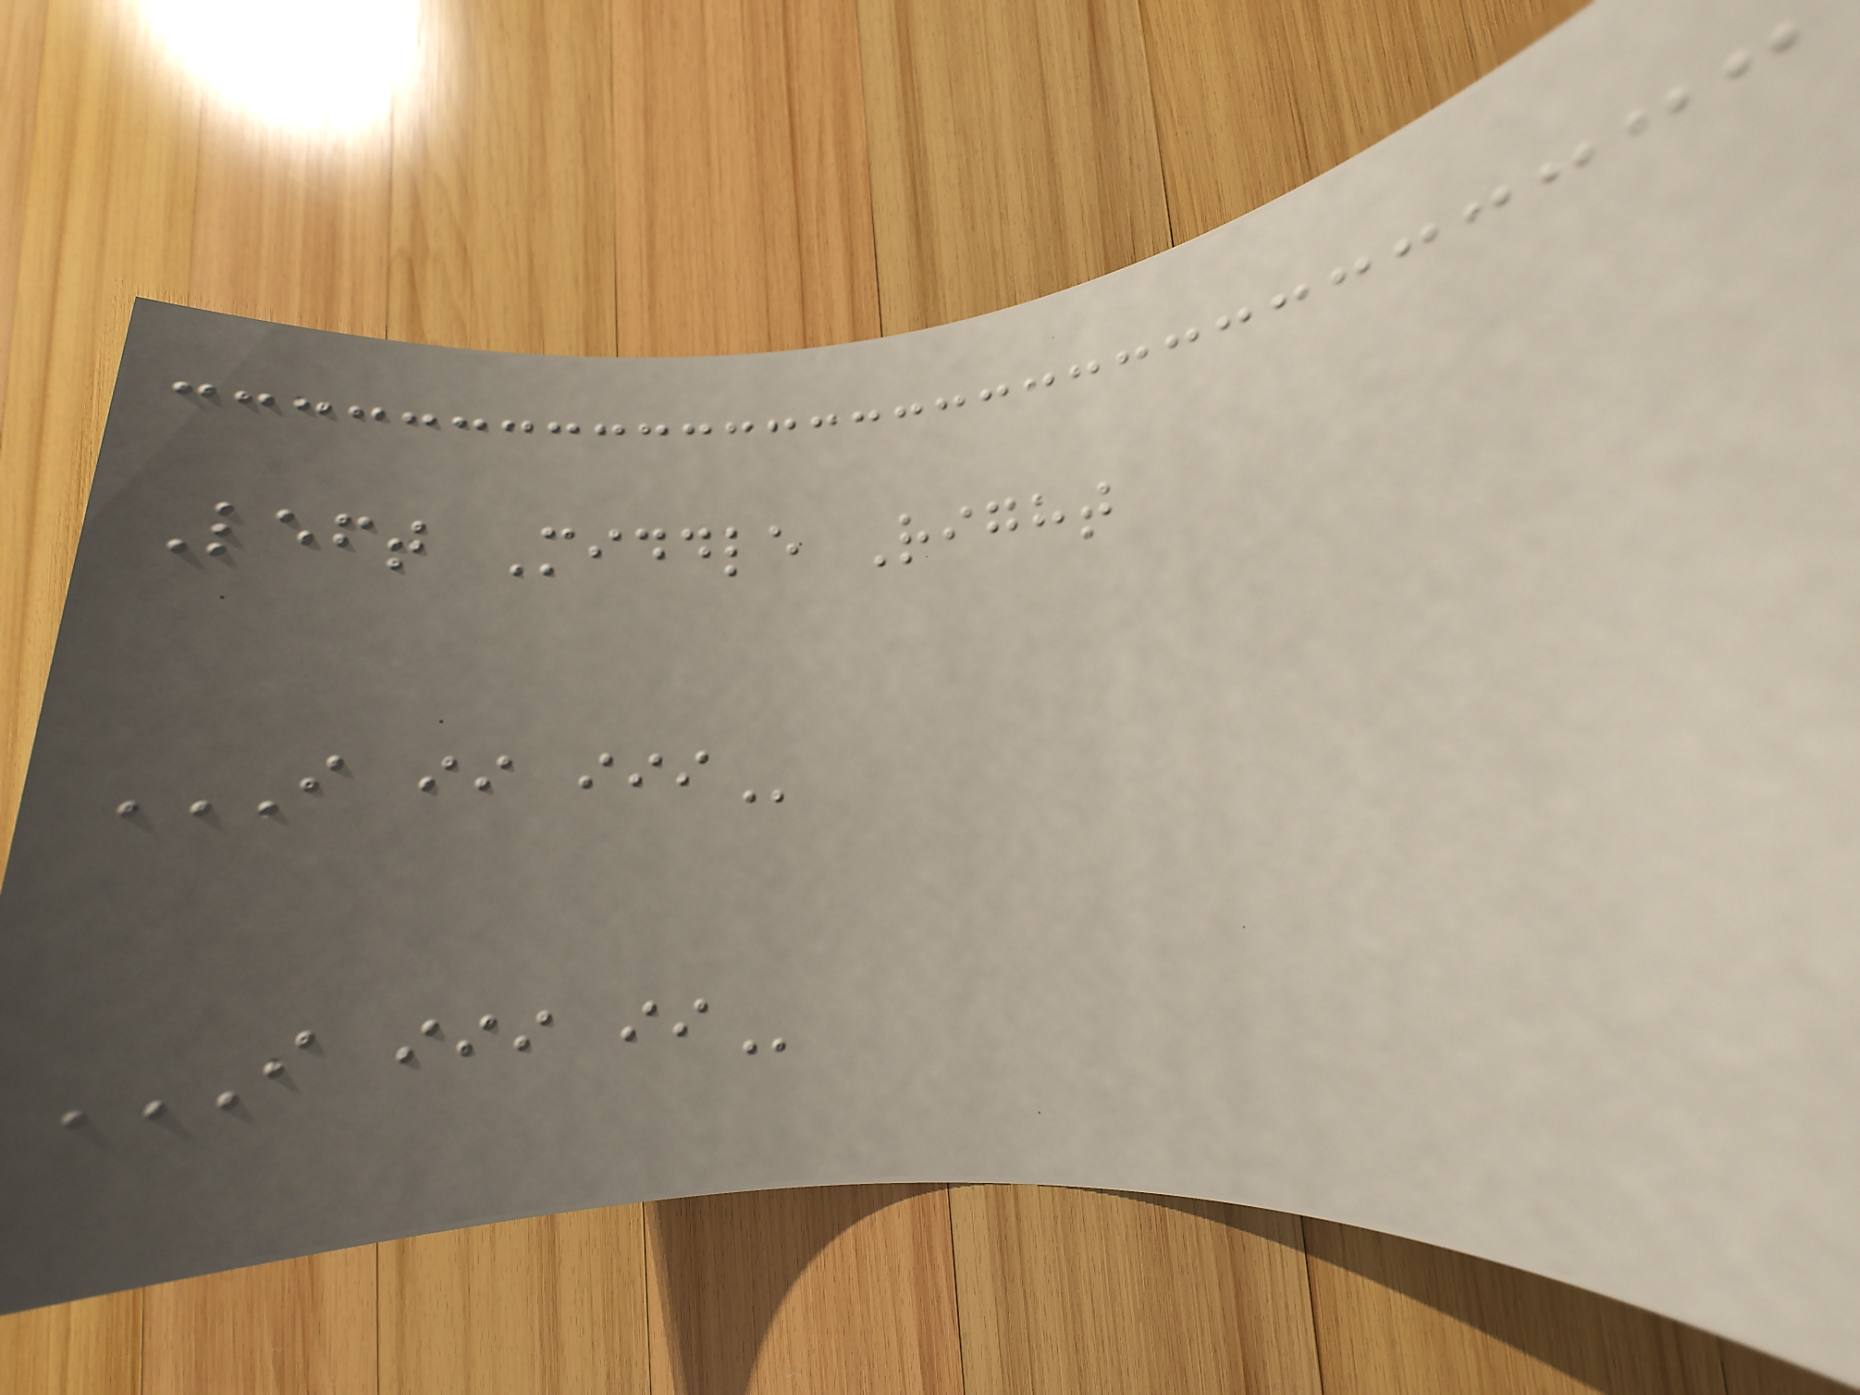Left Middle Right
I II III
I III II
